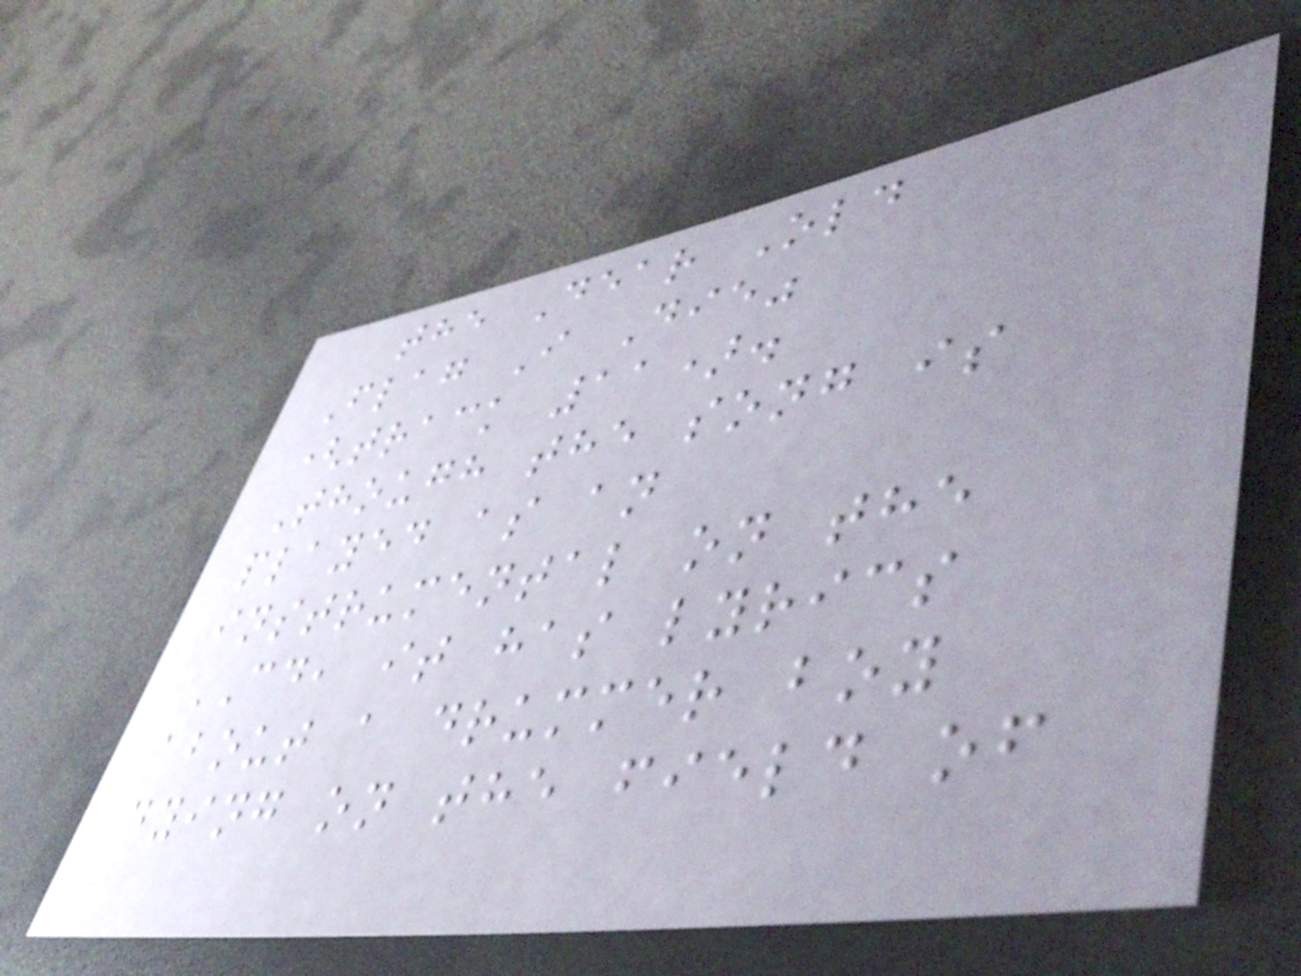the Dear Old
Flag I Die"
(track 11).
Though the song is
played as an
instrumental on the
CD, it has lyrics
about a drummer boy
dying on the field of
